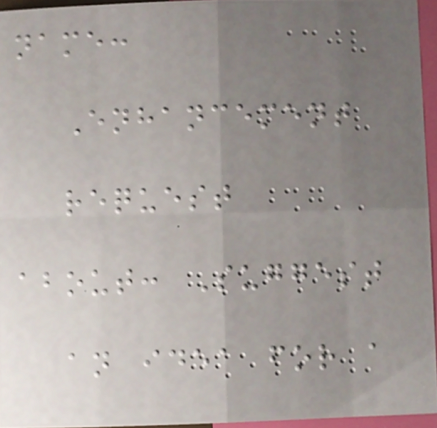name:
Enhancement
request
about: Suggest
an idea for a
